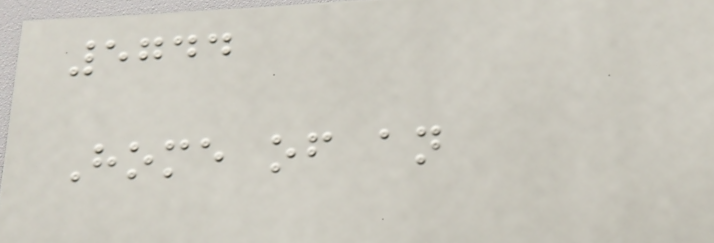5744
Home of an
